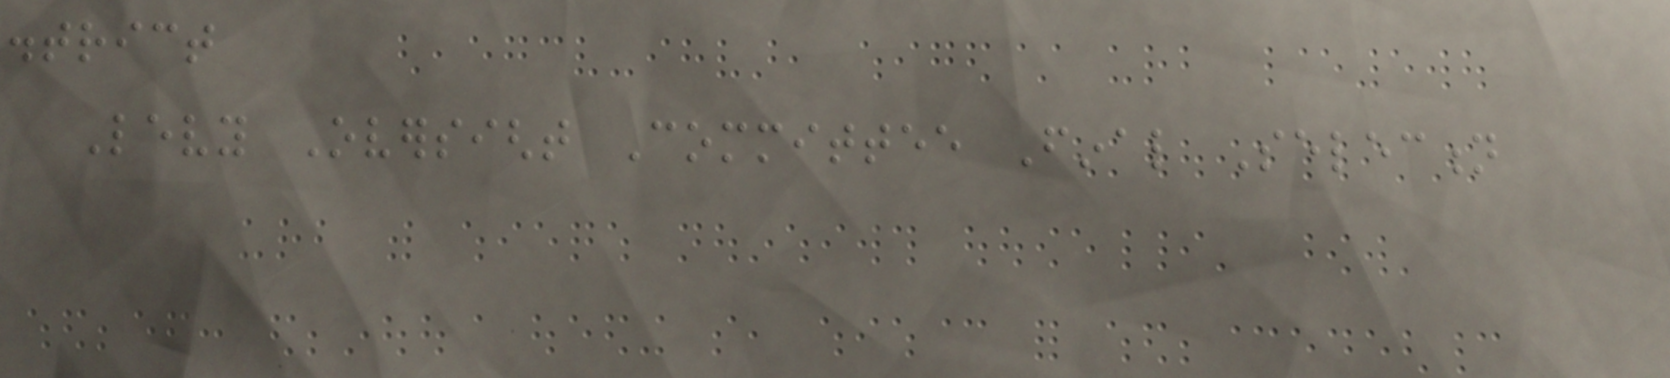district
Levy Oversight Committee Final Selection
